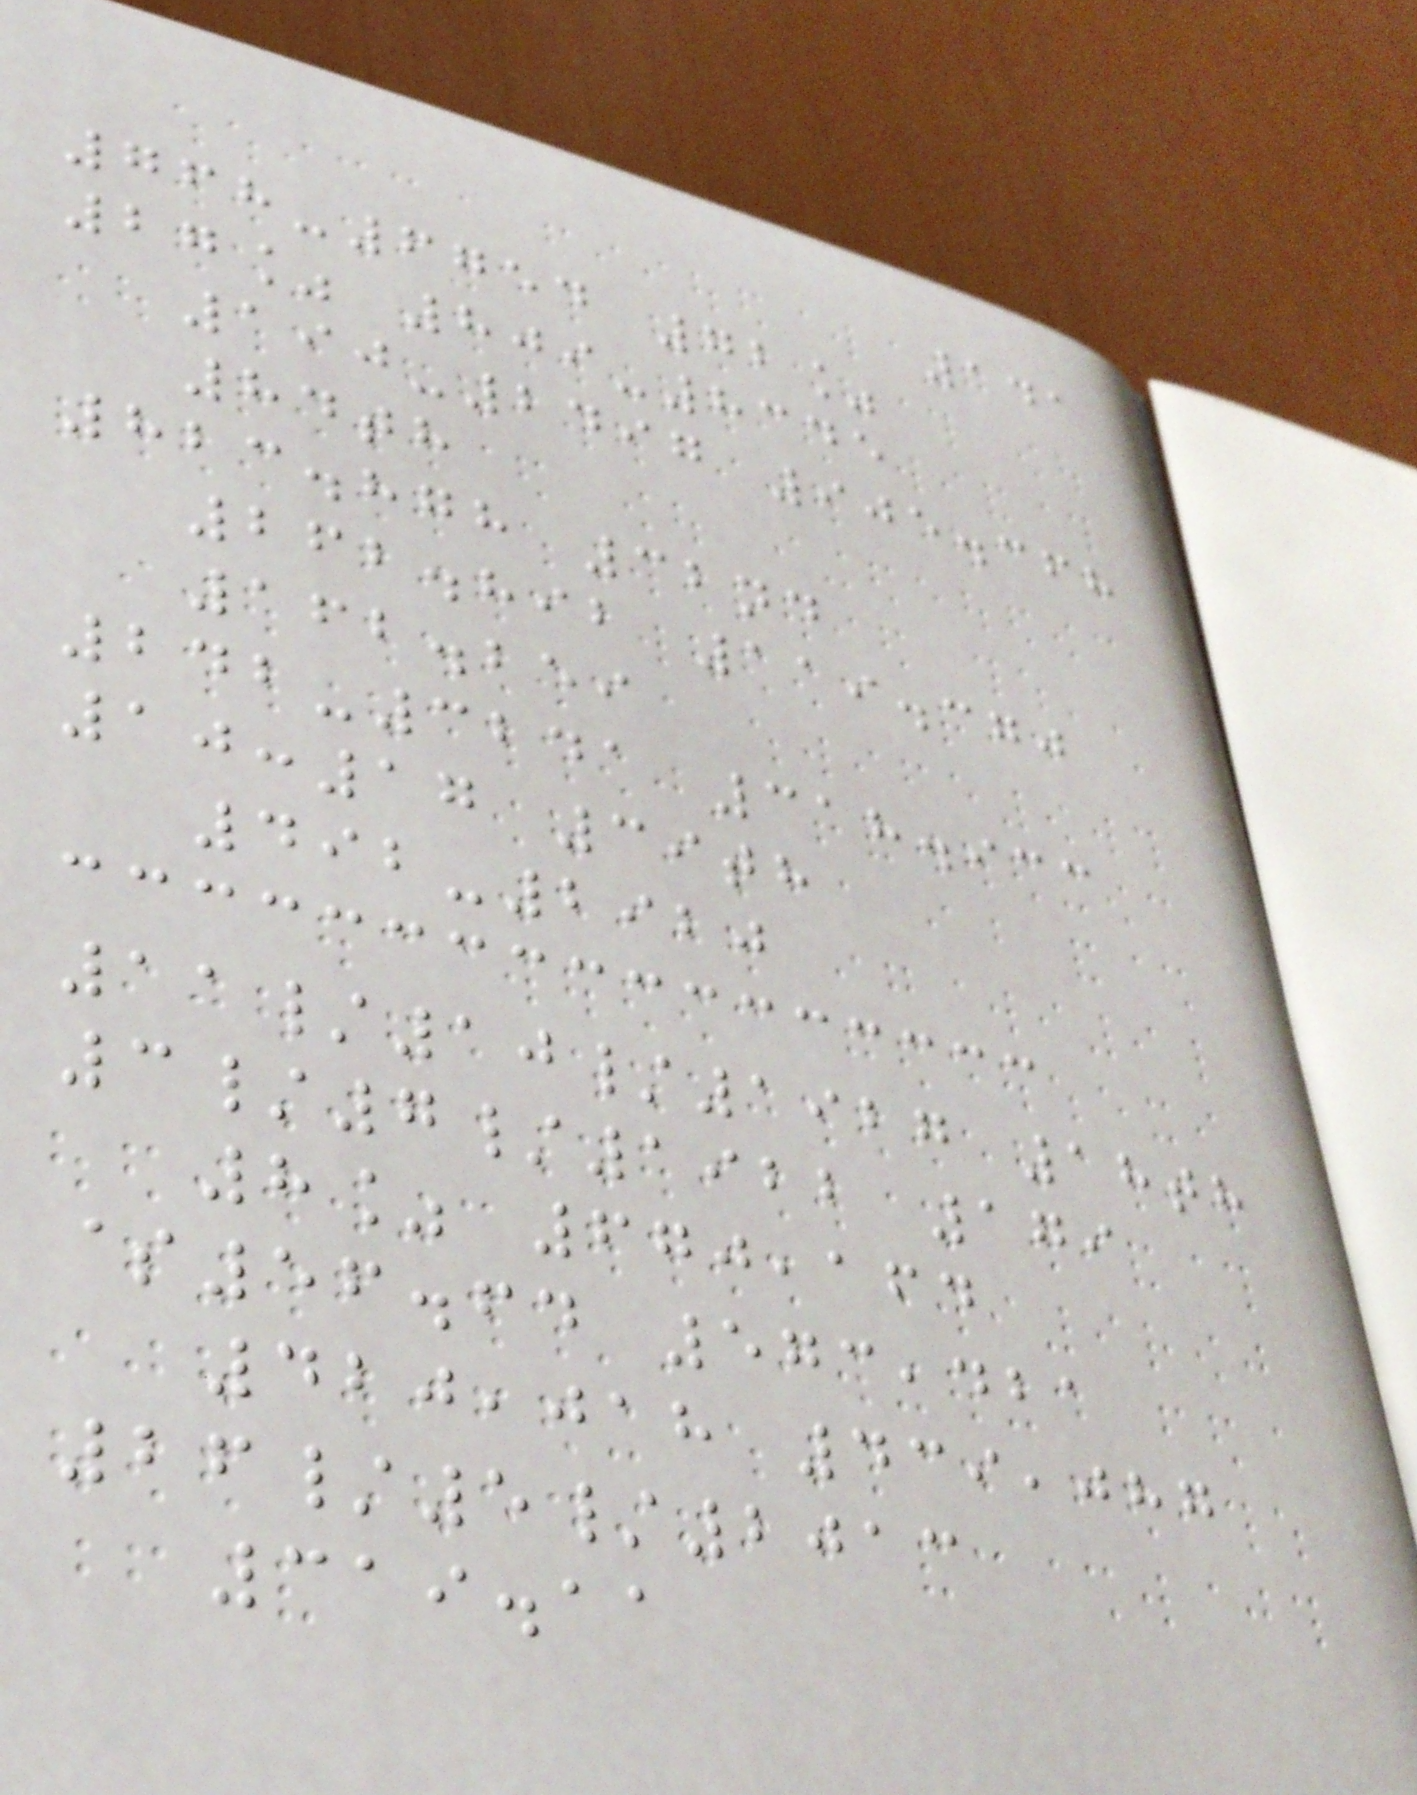141
768-6754 72%
27% 809-8345
190-2497 905.368
84th
823.878 32nd
262.892 119.370
162.259
242-3241 318.933
10:17 39th
492-2920
11/10/1927 18th
3/7/1922 179
8% 670,164
$56.64 573,421
420,018 439,087
26/5/2013
319.11
